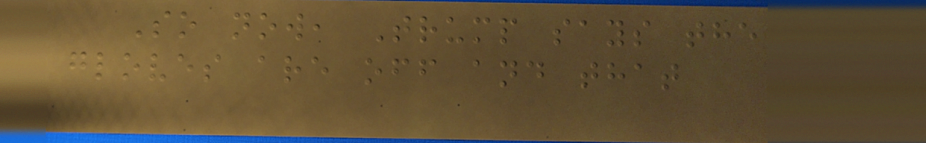So now, Trump says the
gloves are off and that
